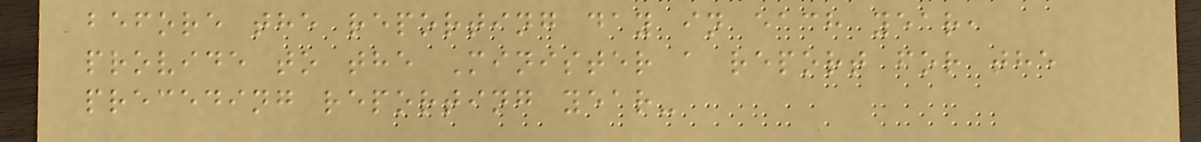before the reporting day in each year,
provide to the Minister a report for the
preceding reporting year-
